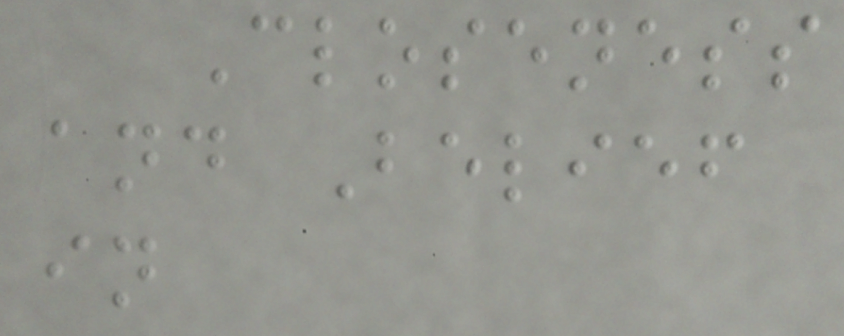Closeness
and Belief
in
